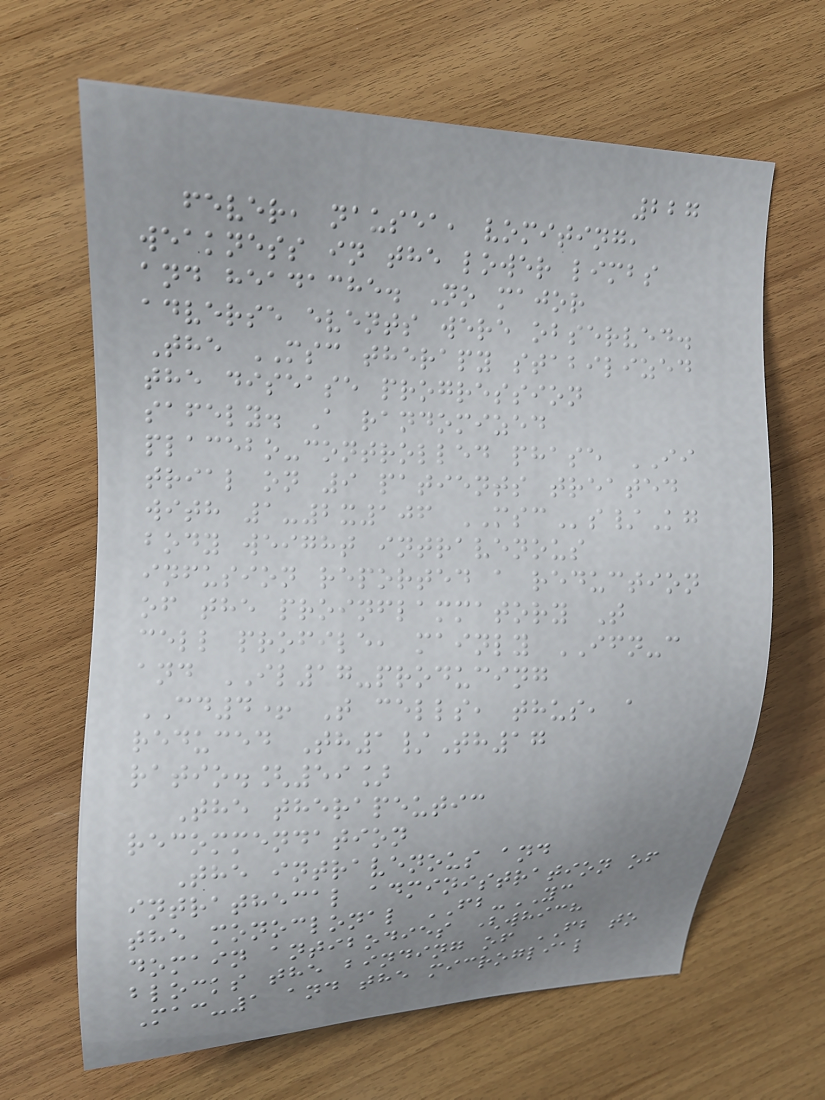227
fever, nausea, vomiting,
weakness in the lower limbs
and headache. No major
adverse events were observed.
The MSC therapy stabilized
the disease progression
safely. A randomized
placebo-controlled phase II
trial on 9 patients treated
with 1-2x106 MSCs/Kg
body weight intravenous
infusion reported a reduction
of the proinflammatory T
cell profile, mainly IFN-c
and IL17-producing
CD4+ T cells, thus, a
reduced Th1/Th17
ratio.[59]
The therapeutic
recommendation
The intravenous and
intrathecal administration of
the monoclonal FB-YC
domain antibodies (which
blocks the binding of FB to
Mac-1 and the microglial
